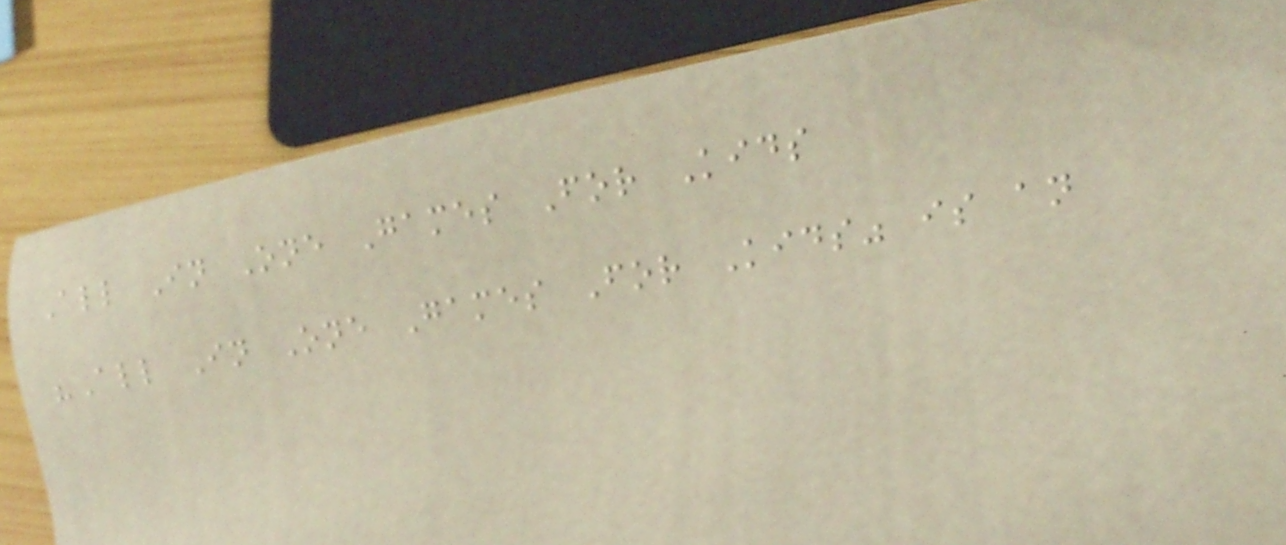All In One Games For Kids
"All In One Games For Kids" is an
